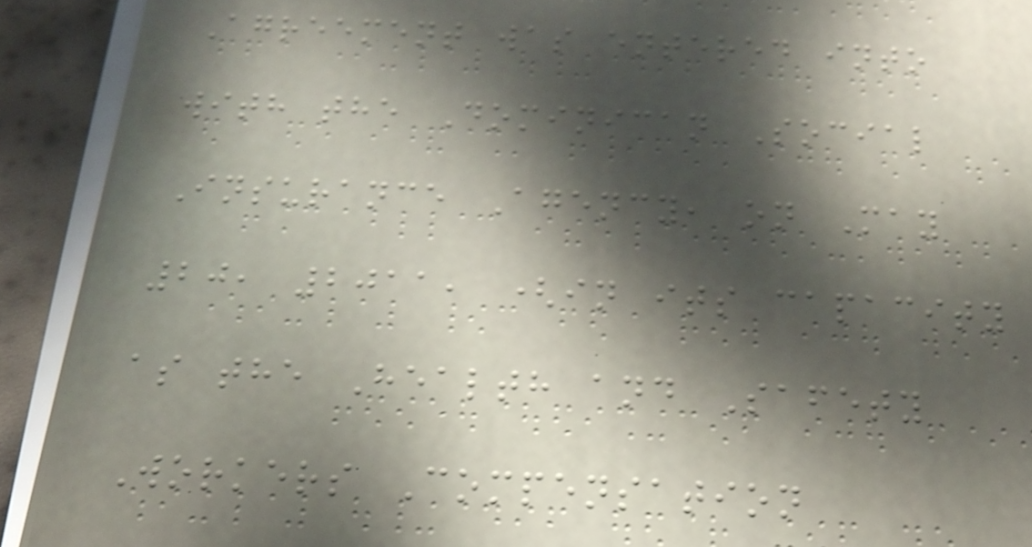Agreement was entered into
with the Dominican Social
Insurance Agency, on May
20, 2011, (in its capacity
as the Health and Safety
Workers Compensation
